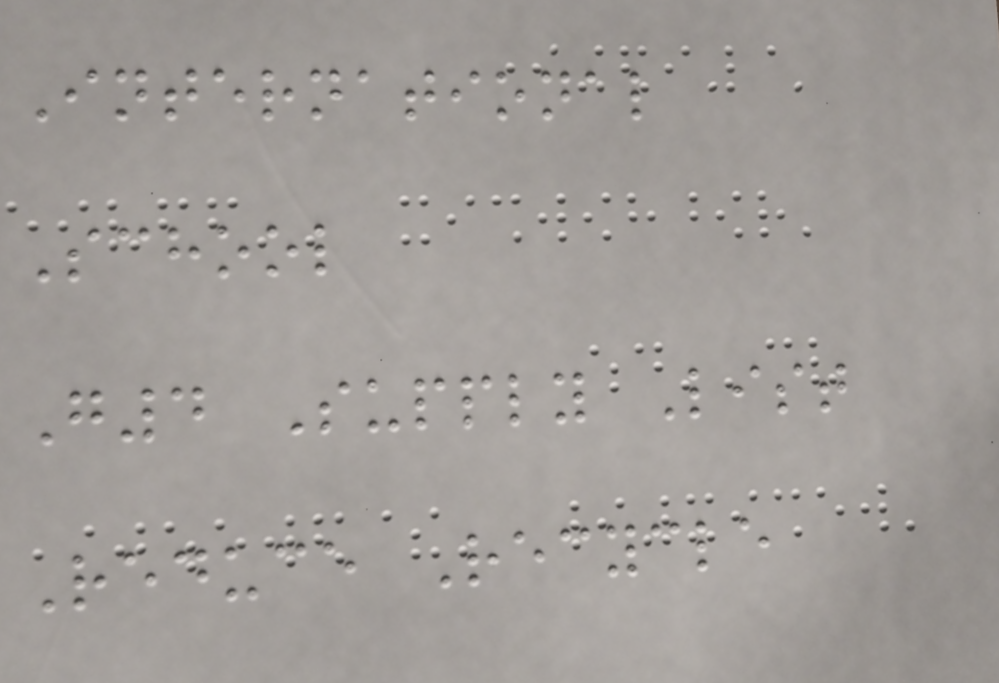International
School
G4 Supply List
Reduce Recycle
